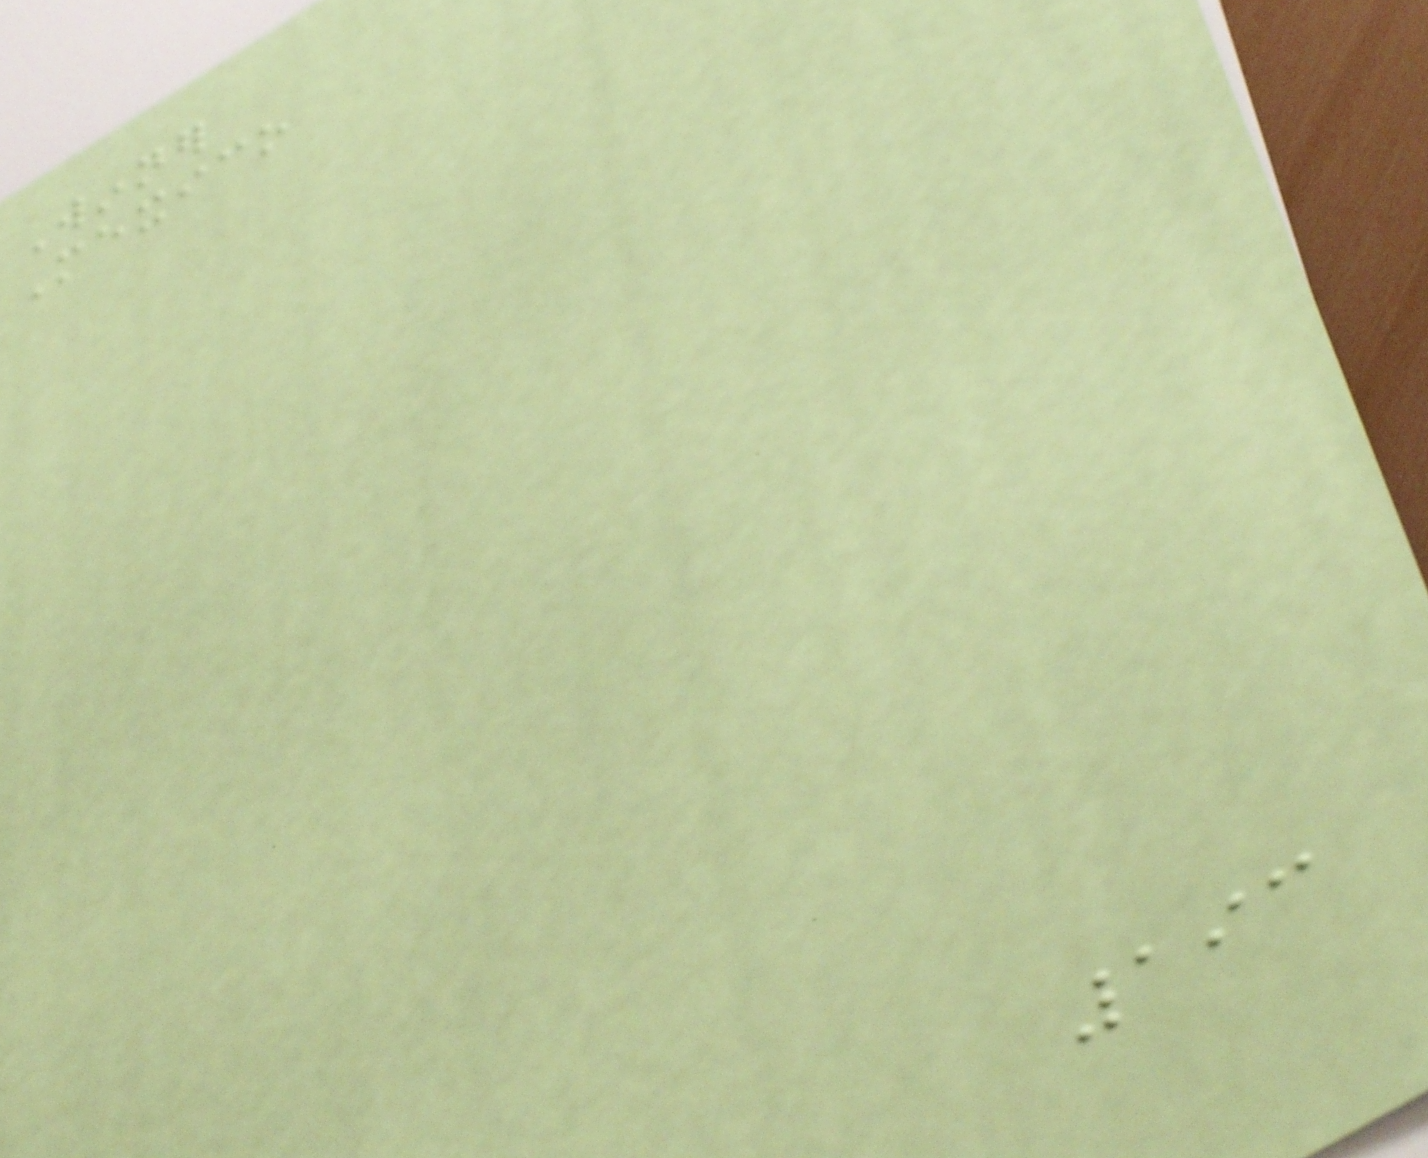Winner
Mexico
193
